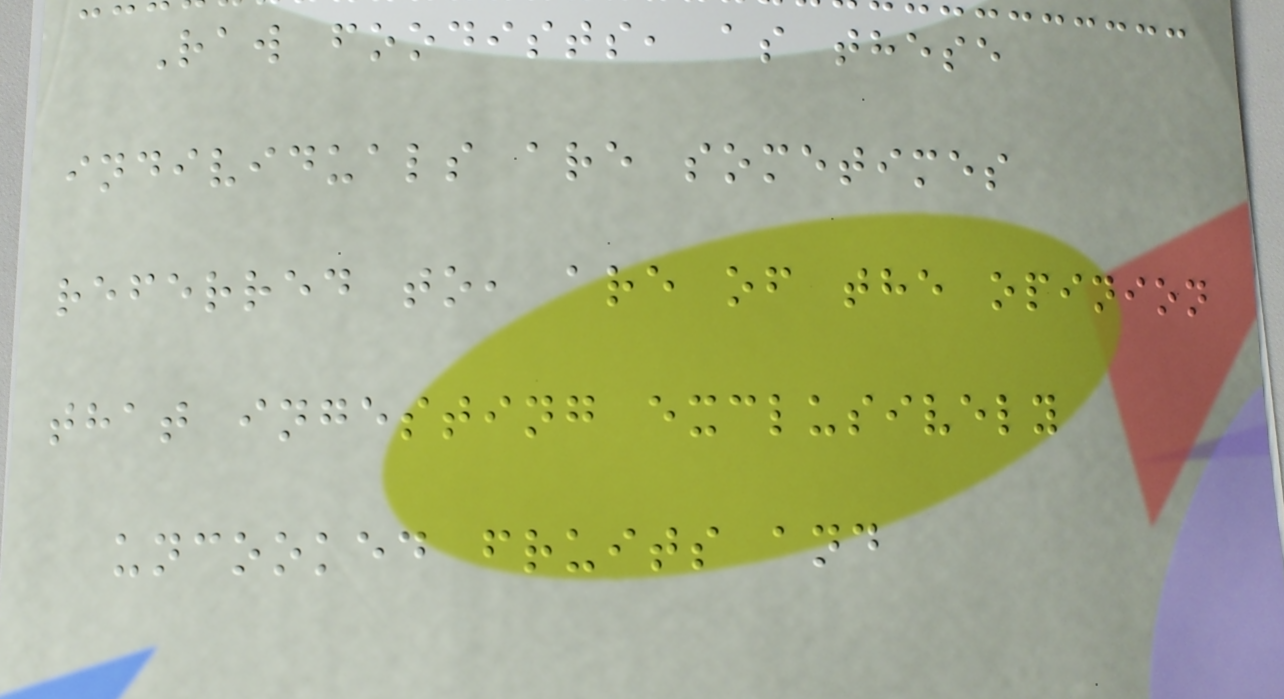Raw foodists, as these
individuals are sometimes
referred to, are of the opinion
that ingesting exclusively
uncooked fruits and
